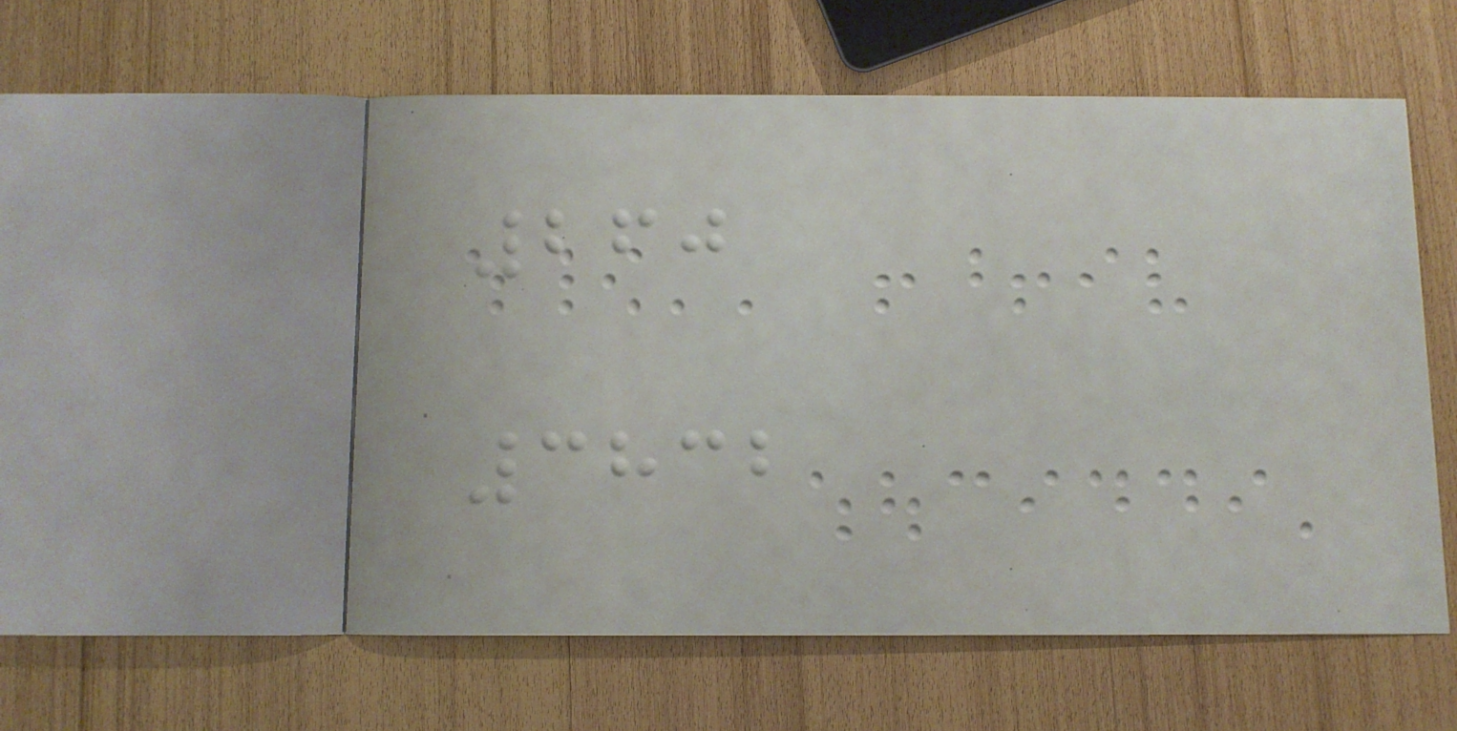260
3832
